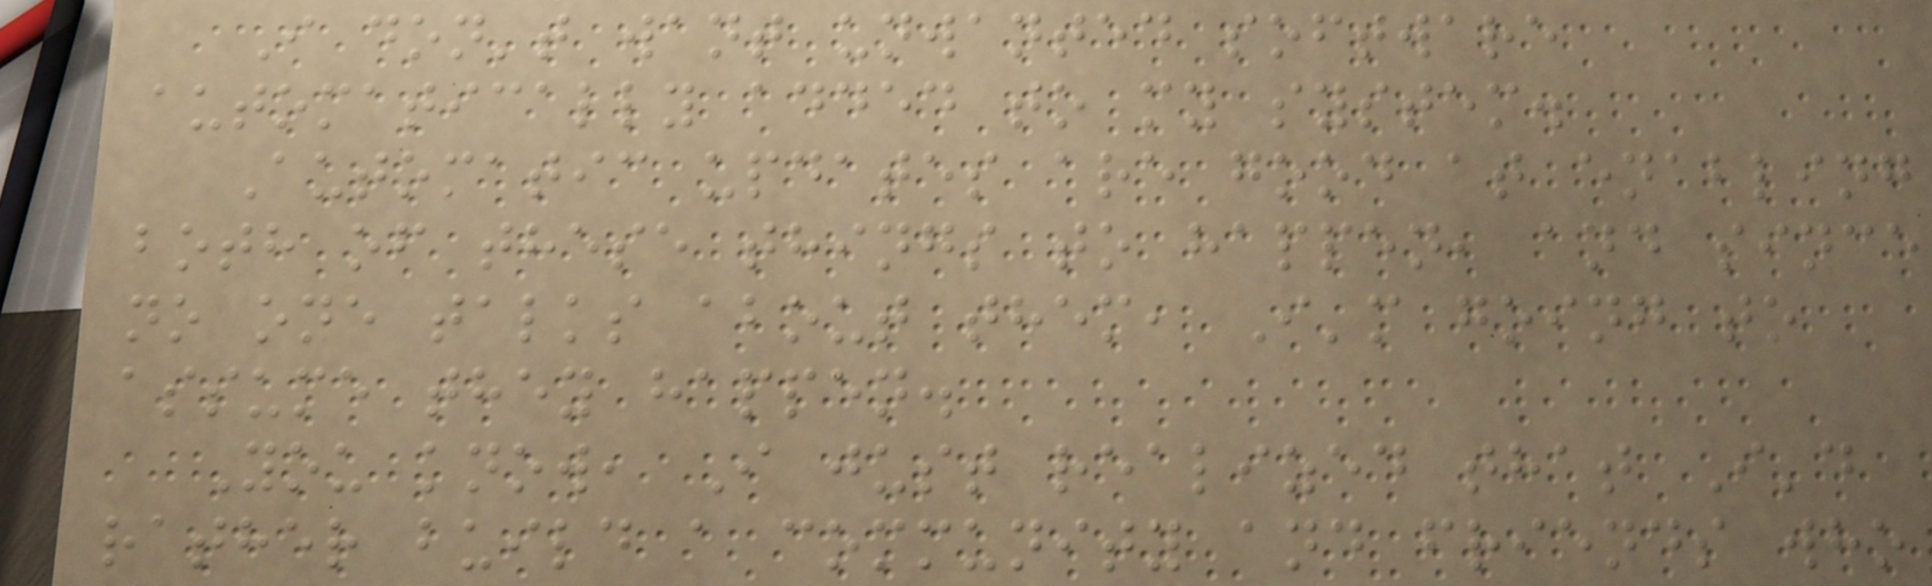I don't want unwanted software
automatically added to my system.
Automatic updates are good at enabling
both of these things to happen, and since
no one talks about them, I'm going to
assume they happen.
You know, I just realized that I'd
rather build a community and friends who
